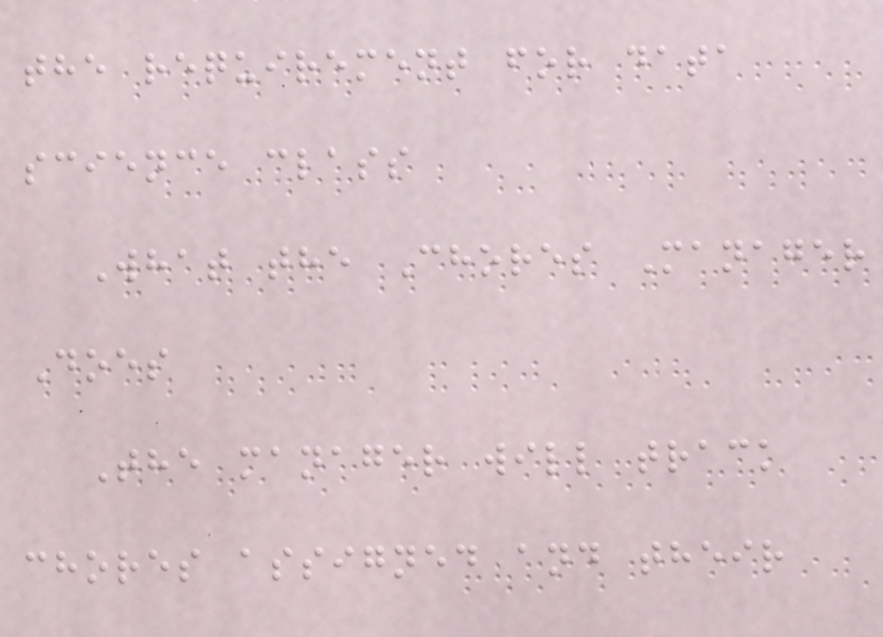the requirement for data
science class
What the Chores Manager
Does
The manager will track
chores assigned and their
